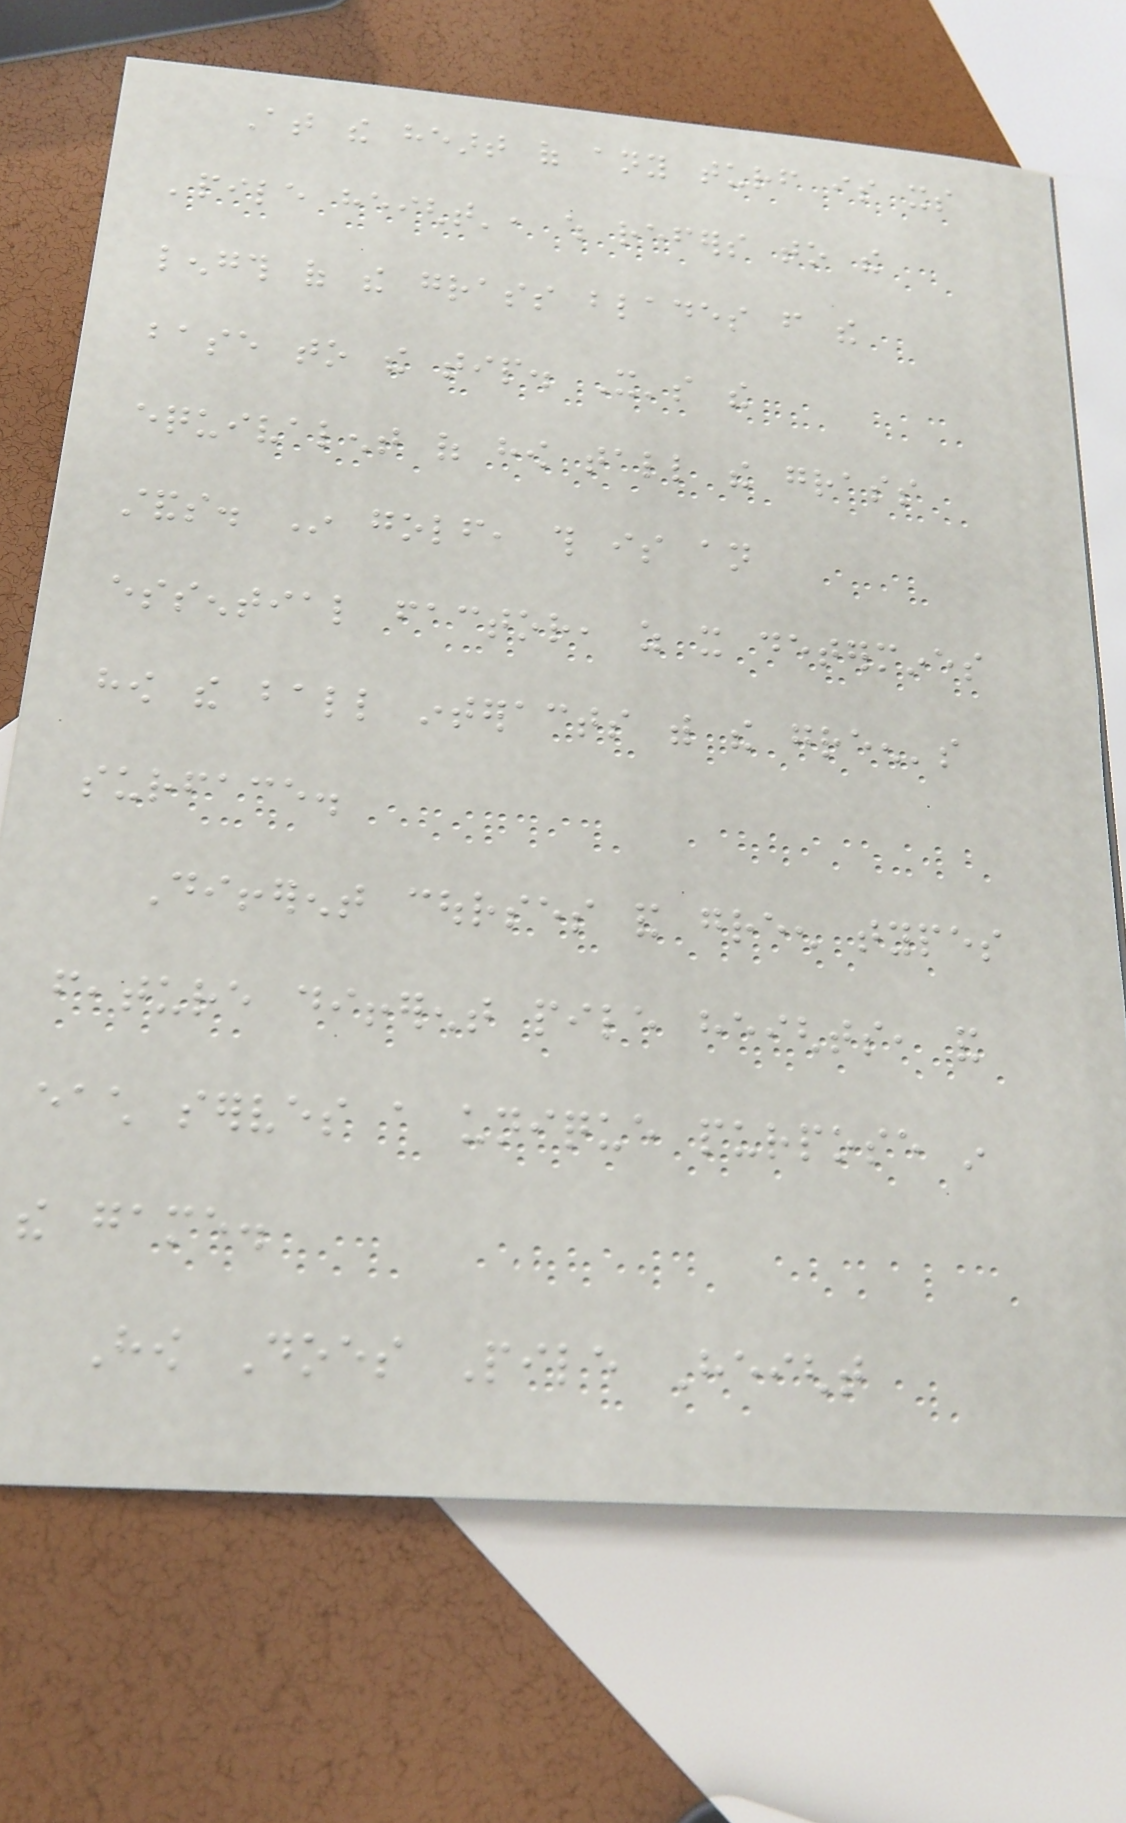At the heart of any turf is its
'pile height', which refers to the
length of the grass blades from the
base to the tip. It's the
equivalent of how tall the grass
stands. In golf, this is an
essential factor, as it determines
how the ball interacts with the green's
surface.
Different courses and green types
feature different pile heights, and
each serves a unique purpose in
the game.
How Does Pile Height
